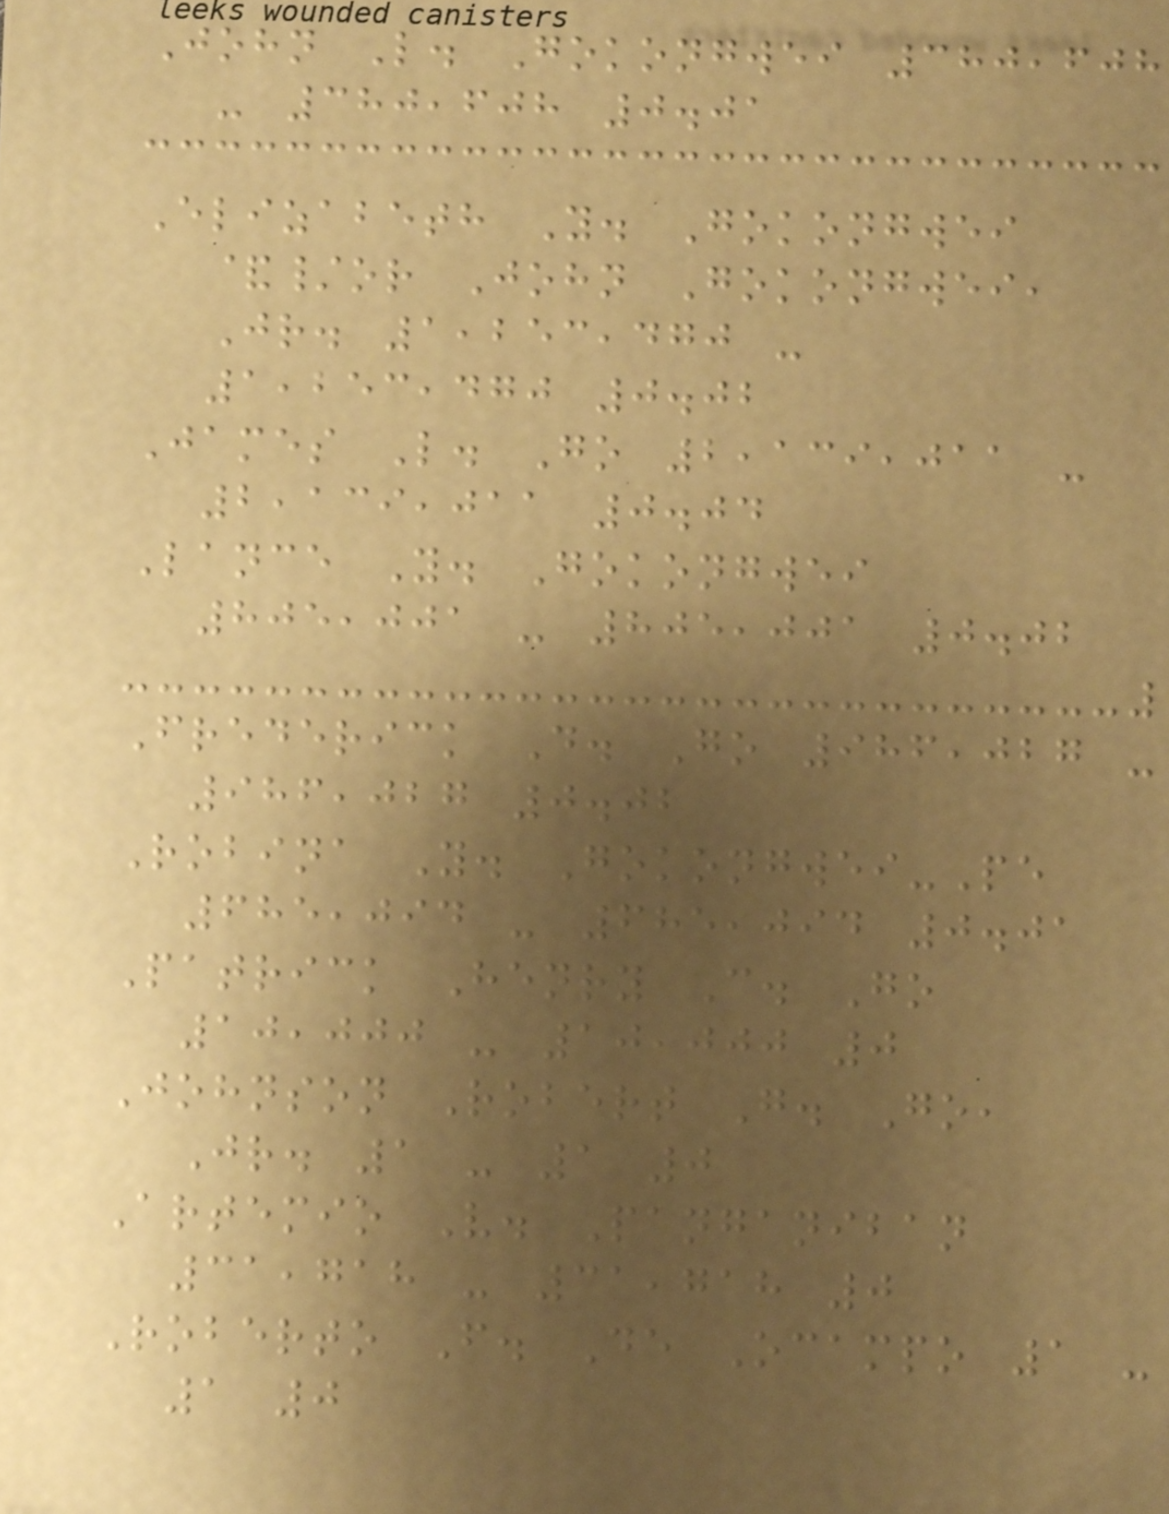John L. Gokongwei 380,608
- 380,608 0.01
Elizabeth Y. Gokongwei
&/or John Gokongwei,
Jr. 1,253,470 -
1,253,470 0.02
James L. Go 2,139,011 -
2,139,011 0.04
Lance Y. Gokongwei
805,001 - 805,001 0.02
Frederick D. Go 986,027 -
986,027 0.02
Robina Y. Gokongwei-Pe
685,094 - 685,094 0.01
Patrick Henry C. Go
10,000 - 10,000 0
Johnson Robert G. Go,
Jr. 1 - 1 0
Artemio V. Panganiban
31,718 - 31,718 0
Roberto F. De Ocampo 1 -
1 0
